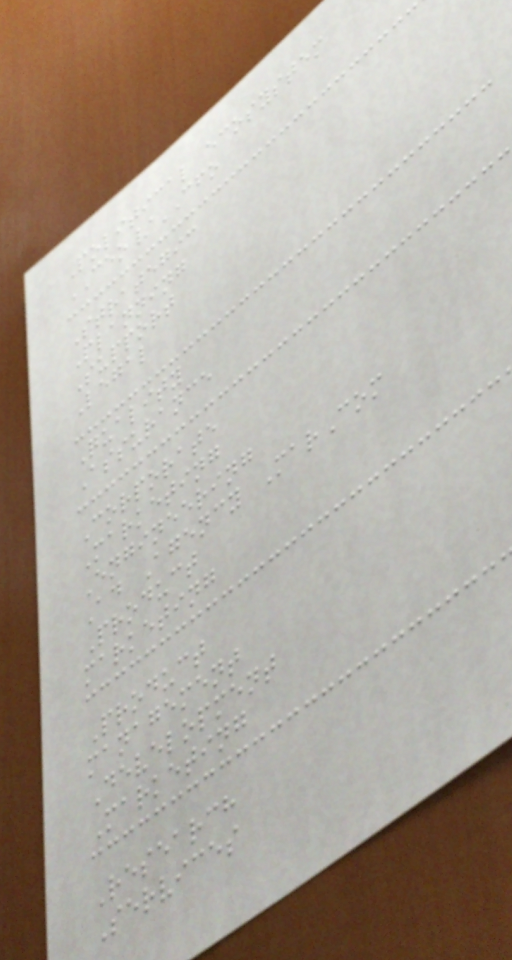Political ecosystem
CEO/CFO
Strategic
Planning
Support
Legal
Quality
Assurance
Corporate
Marketing
Engineering
Ad Agency MarCom
Product
marketing
Product
management
Development
Marketing
Research
Services
